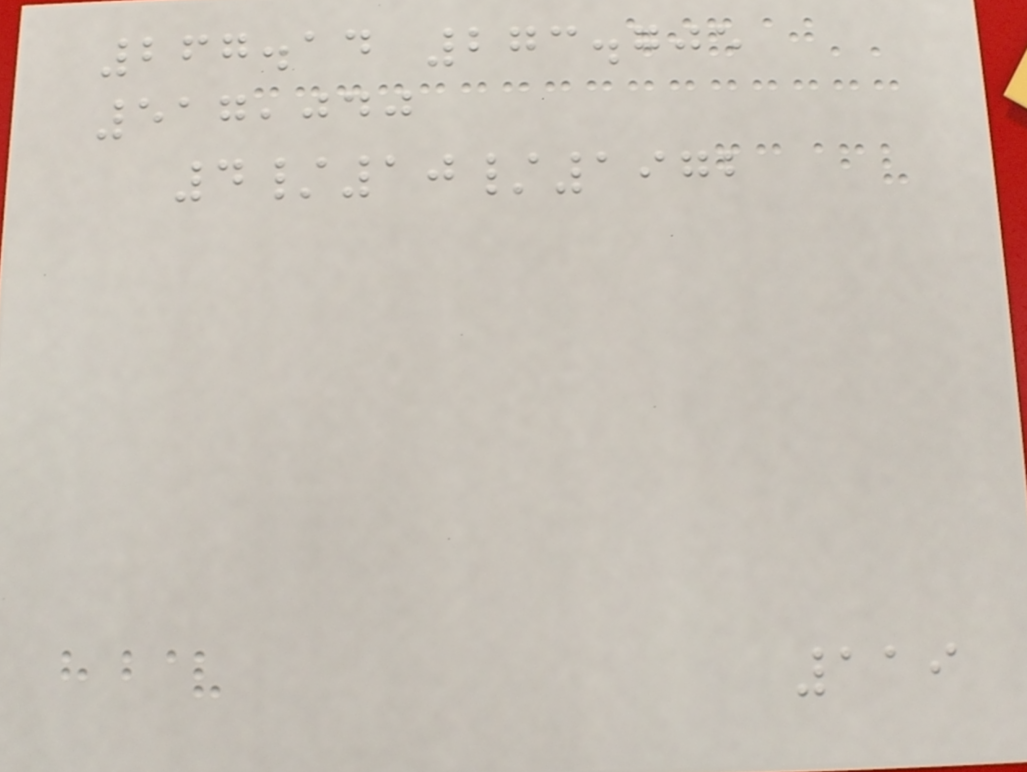267.14 273.705
517,040
4/10/1972
119
